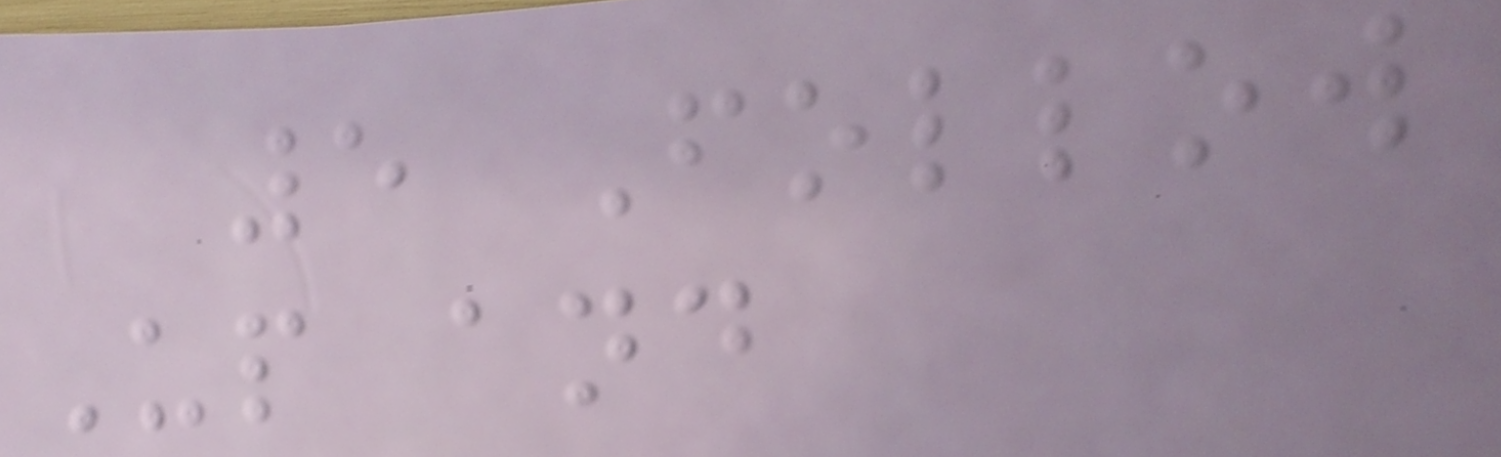5 Follow
Up and
